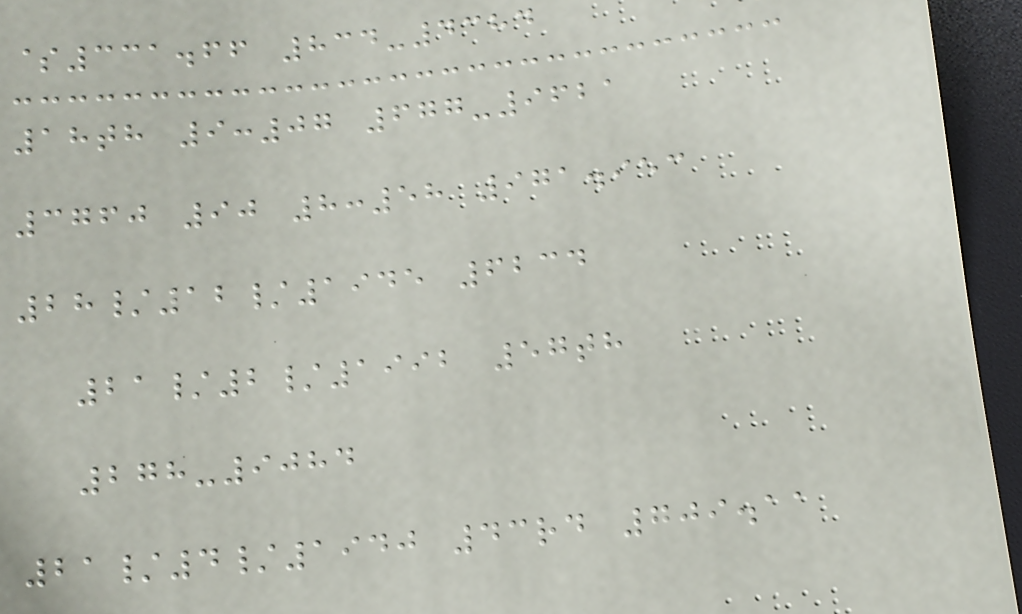$331.66 834-4384
18th 9:07 677-9621
3760 90 8:58 971.953
28/12/1945 6234
21/2/1992 57th
278-9084
21/4/1940 43rd 709.11
